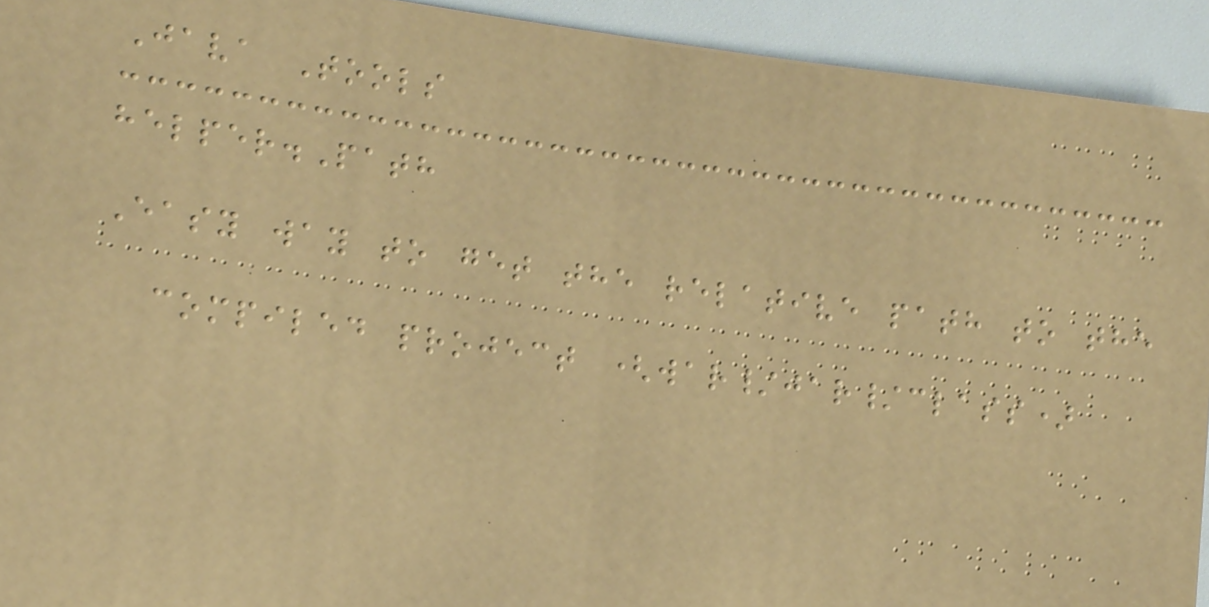Java Tools
helper.Path
Easy way to get the relative path to the
compiled project (war/jar/class)
